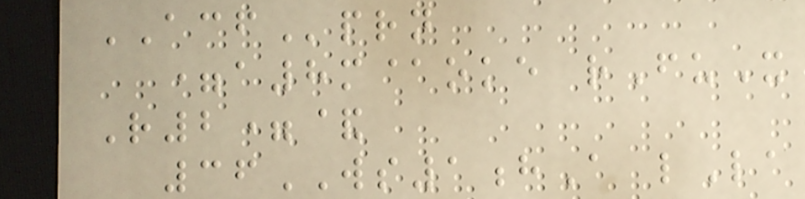ACFprn
=a8m@oke rFuX
R2=&
36WS1hA lLa
